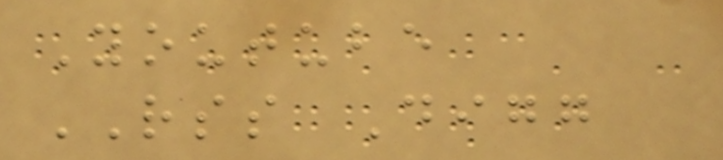Youtube
RSS Digg
